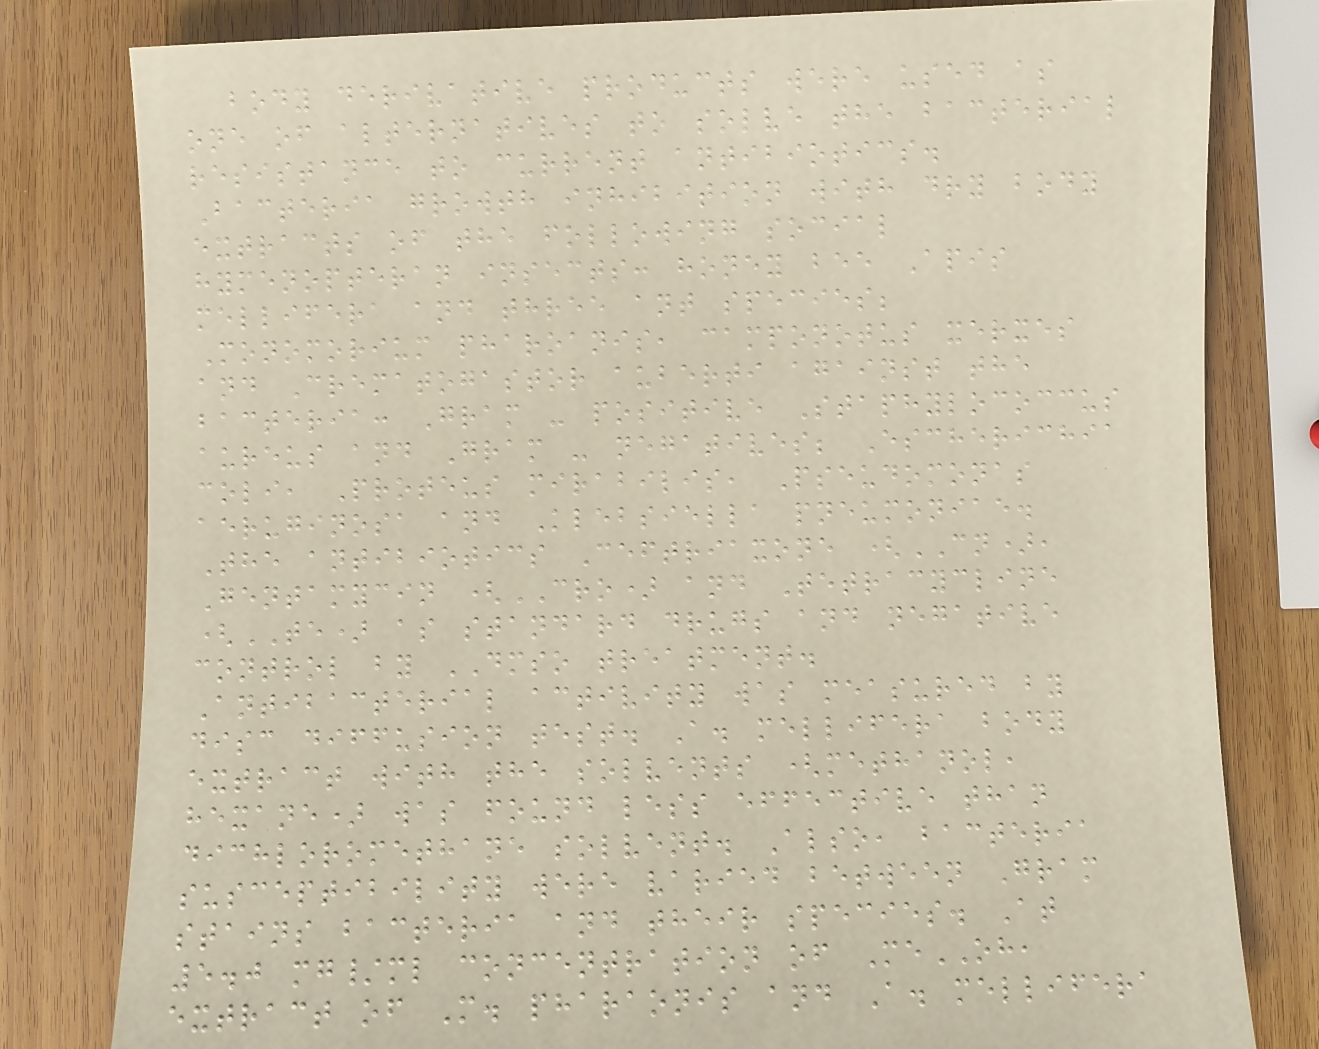body derivative products were used as
one of alternatives to solve the bacterial
resistance to current antibiotics.
Bacteria growth inhibition with dry body
extracts of the following social
hymenopteran insects: honey bee Apis
mellifera and three ant species;
Monomorium pharoanis, camponotus xerxes
and Crematogastor auberti against the
bacteria: Gram - positive Staphylococcus
aureus and Gram - negatives; Escherichia
coli, Proteus mirabilis, Pseudomonas
aeruginosa and Klebsiella pneumoniae.
The antibiotics Ceftriaxone (CN),
Gentamycin (CRO) and Tetracycline
(TE) as standard drugs and negative
control by DMSO treatment.
Antibacterial activity was measured by
disc diffusion test. A. mellifera body
extract with the solvents (methanol,
hexane) was found less effective than
dichloromethane solvent. Also, bacteria
susceptibility were varied between Gram
stains bacteria and their species. At
5.0 mg/ml concentration of MeOH,
extract of M. pharaonis and A. mellifera
